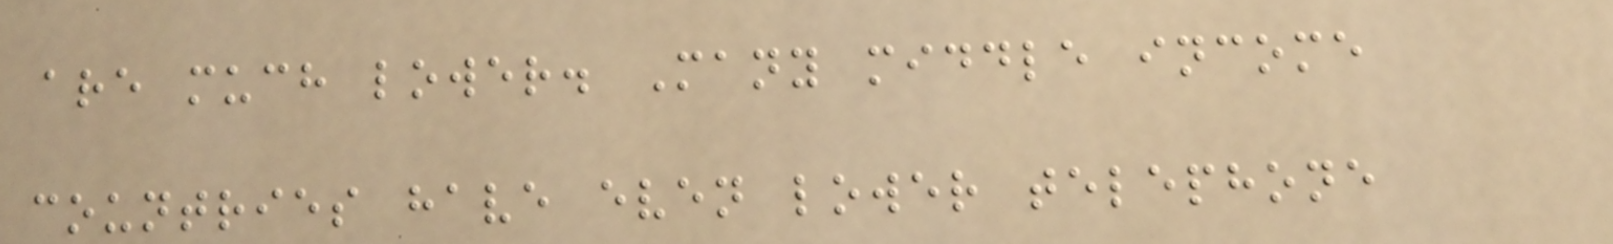are much lower. Many middle income
countries have even lower telephone
